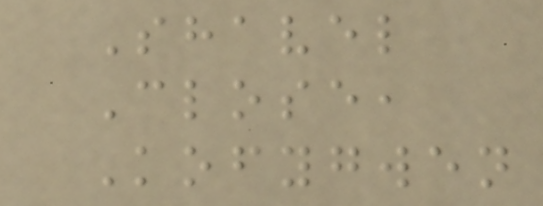Shavel
Close,
Kofygwen
